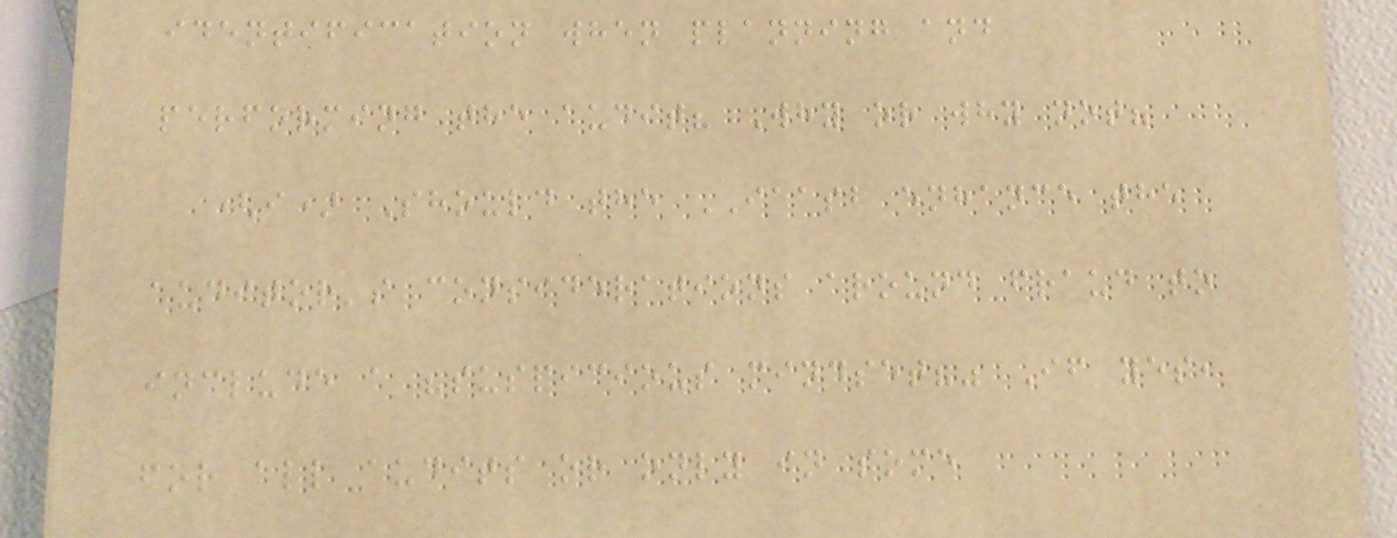identification when planning and
performing the audit? Why or why not?
(i) Should the IAASB enhance the
auditor's considerations around fraud to
include a "suspicious mindset?" If yes,
for all audits or only in some
